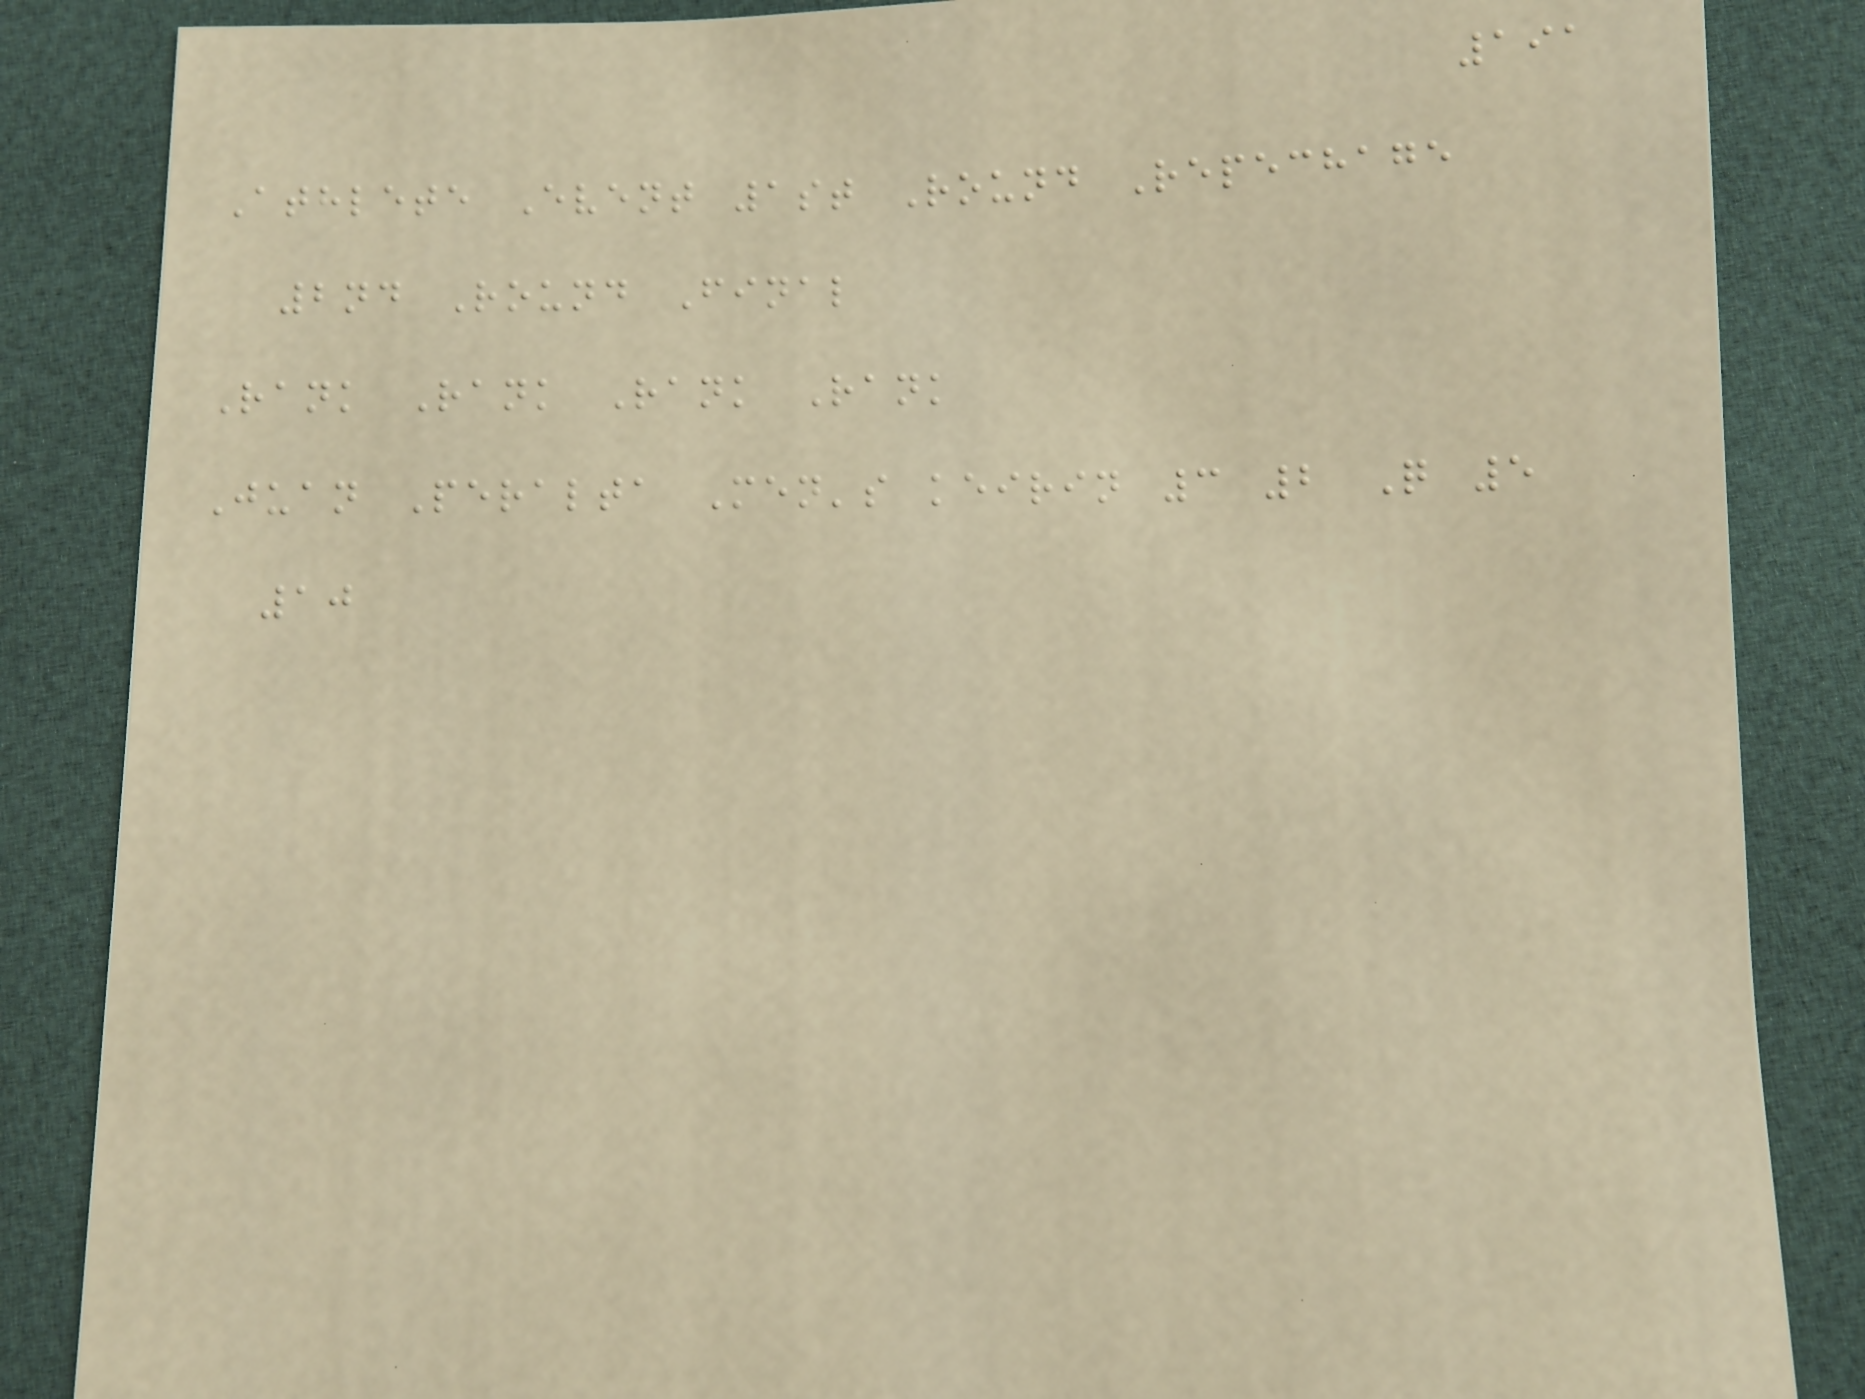191
Athlete Event 1st Round Repechage
2nd Round Final
Rank Rank Rank Rank
Juan Peralta Men's keirin 3 2 Q 5
10
